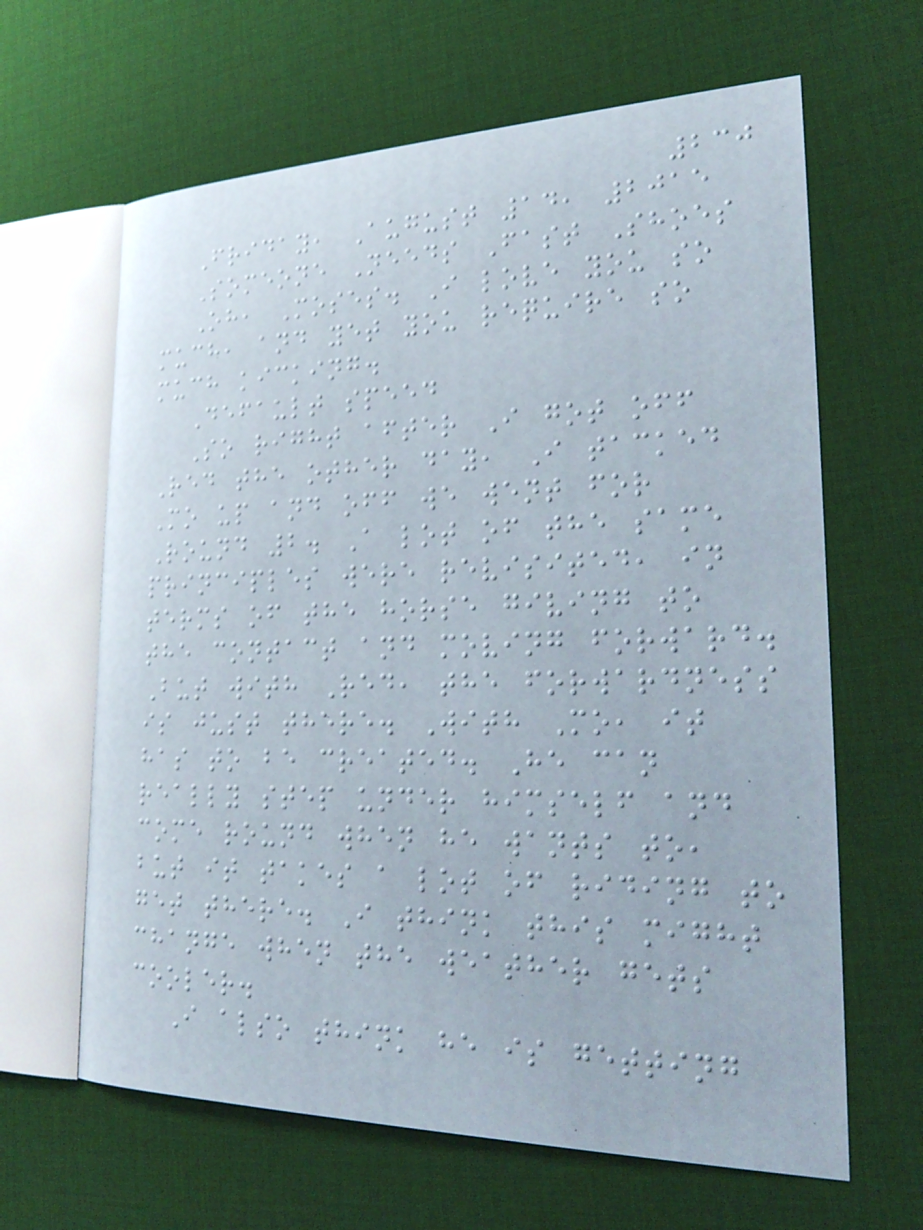230
Friday, August 14, 2015
Someone Needs Fast Shoes
Oh, Moses. I love you so
much, and yet you require so
much kicking.
Default speed
So right after I got off
Red the other day, I tacked
Mo up and off we went for
Round 2. A lot of the same
principles were revisited, in
terms of the horse giving to
the contact and moving forward.
But with Red, the forwardness
is just there. With Mo, it
has to be created. He can
really step under himself and
come round when he wants to,
but it takes a lot of riding to
get there. I think this might
change when the weather gets
cooler.
I also think he is getting
